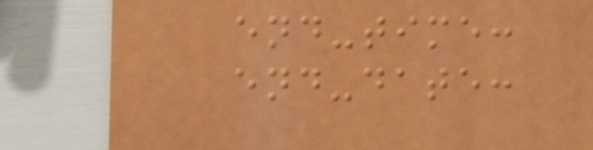end-time:
end-date:
